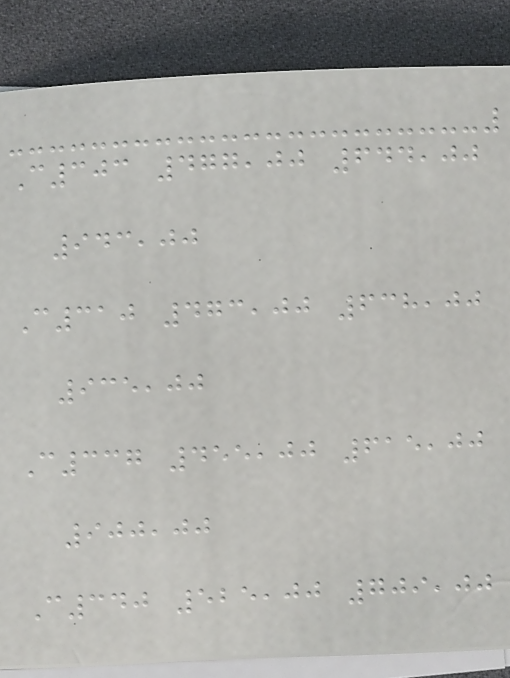C303 477,00 644,00
943,00
C310 473,00 638,00
935,00
C337 455,00 615,00
900,00
C340 525,00 709,00
